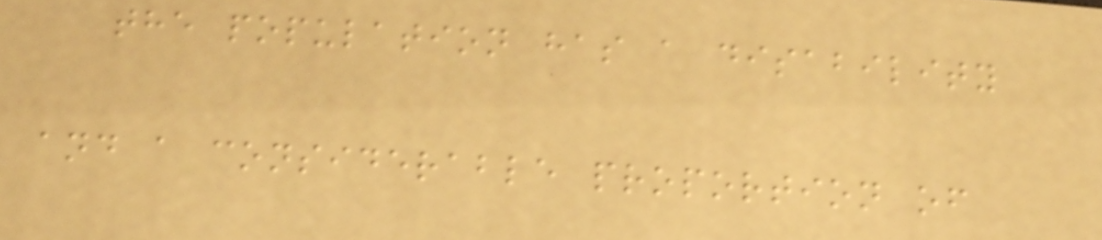the population has a disability
and a considerable proportion of
